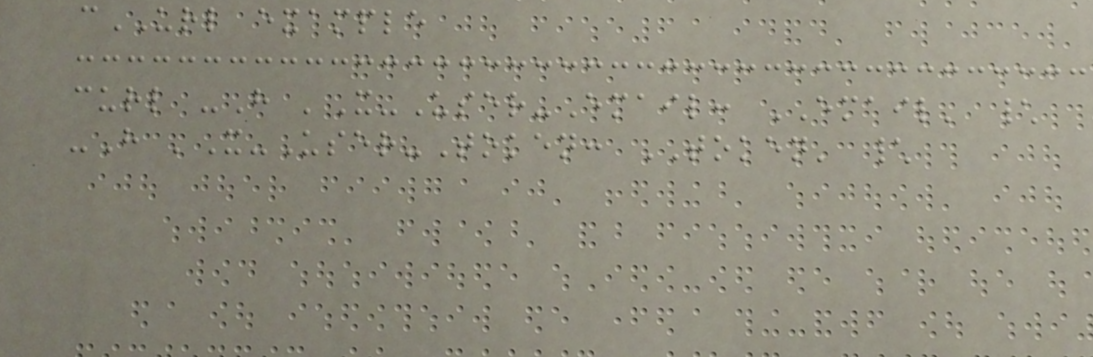cURL example
curl -H 'X-User-Email: EMAIL' \
-H 'X-User-Token: TOKEN' \
